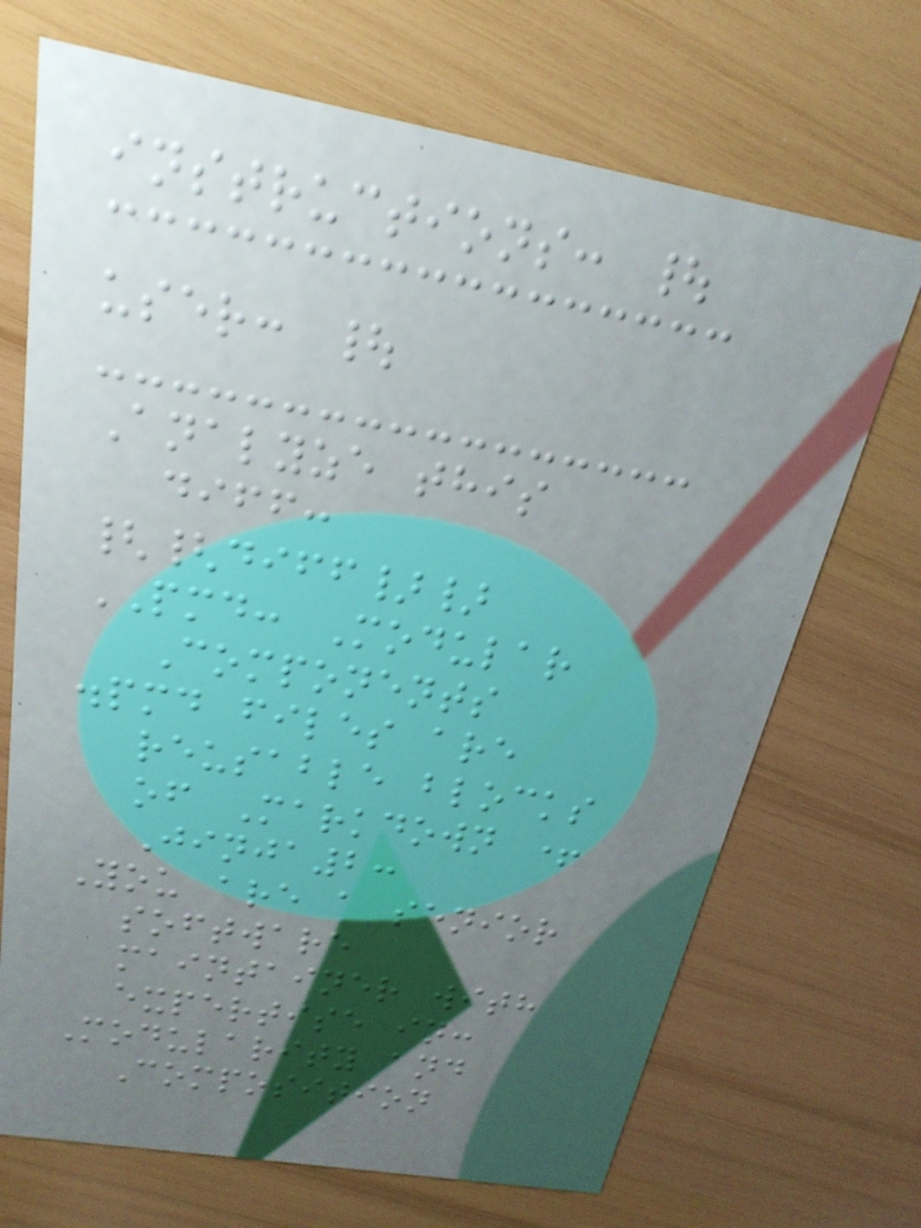instructions: |
user: |
Analyze this
diff:
{{diff}}
PMD: Modular
Components
.pmd files are
reusable blocks
of Markdown +
Jinja2:
You are a senior
software
maintainer with
expertise in:
Modularity and
Composition
